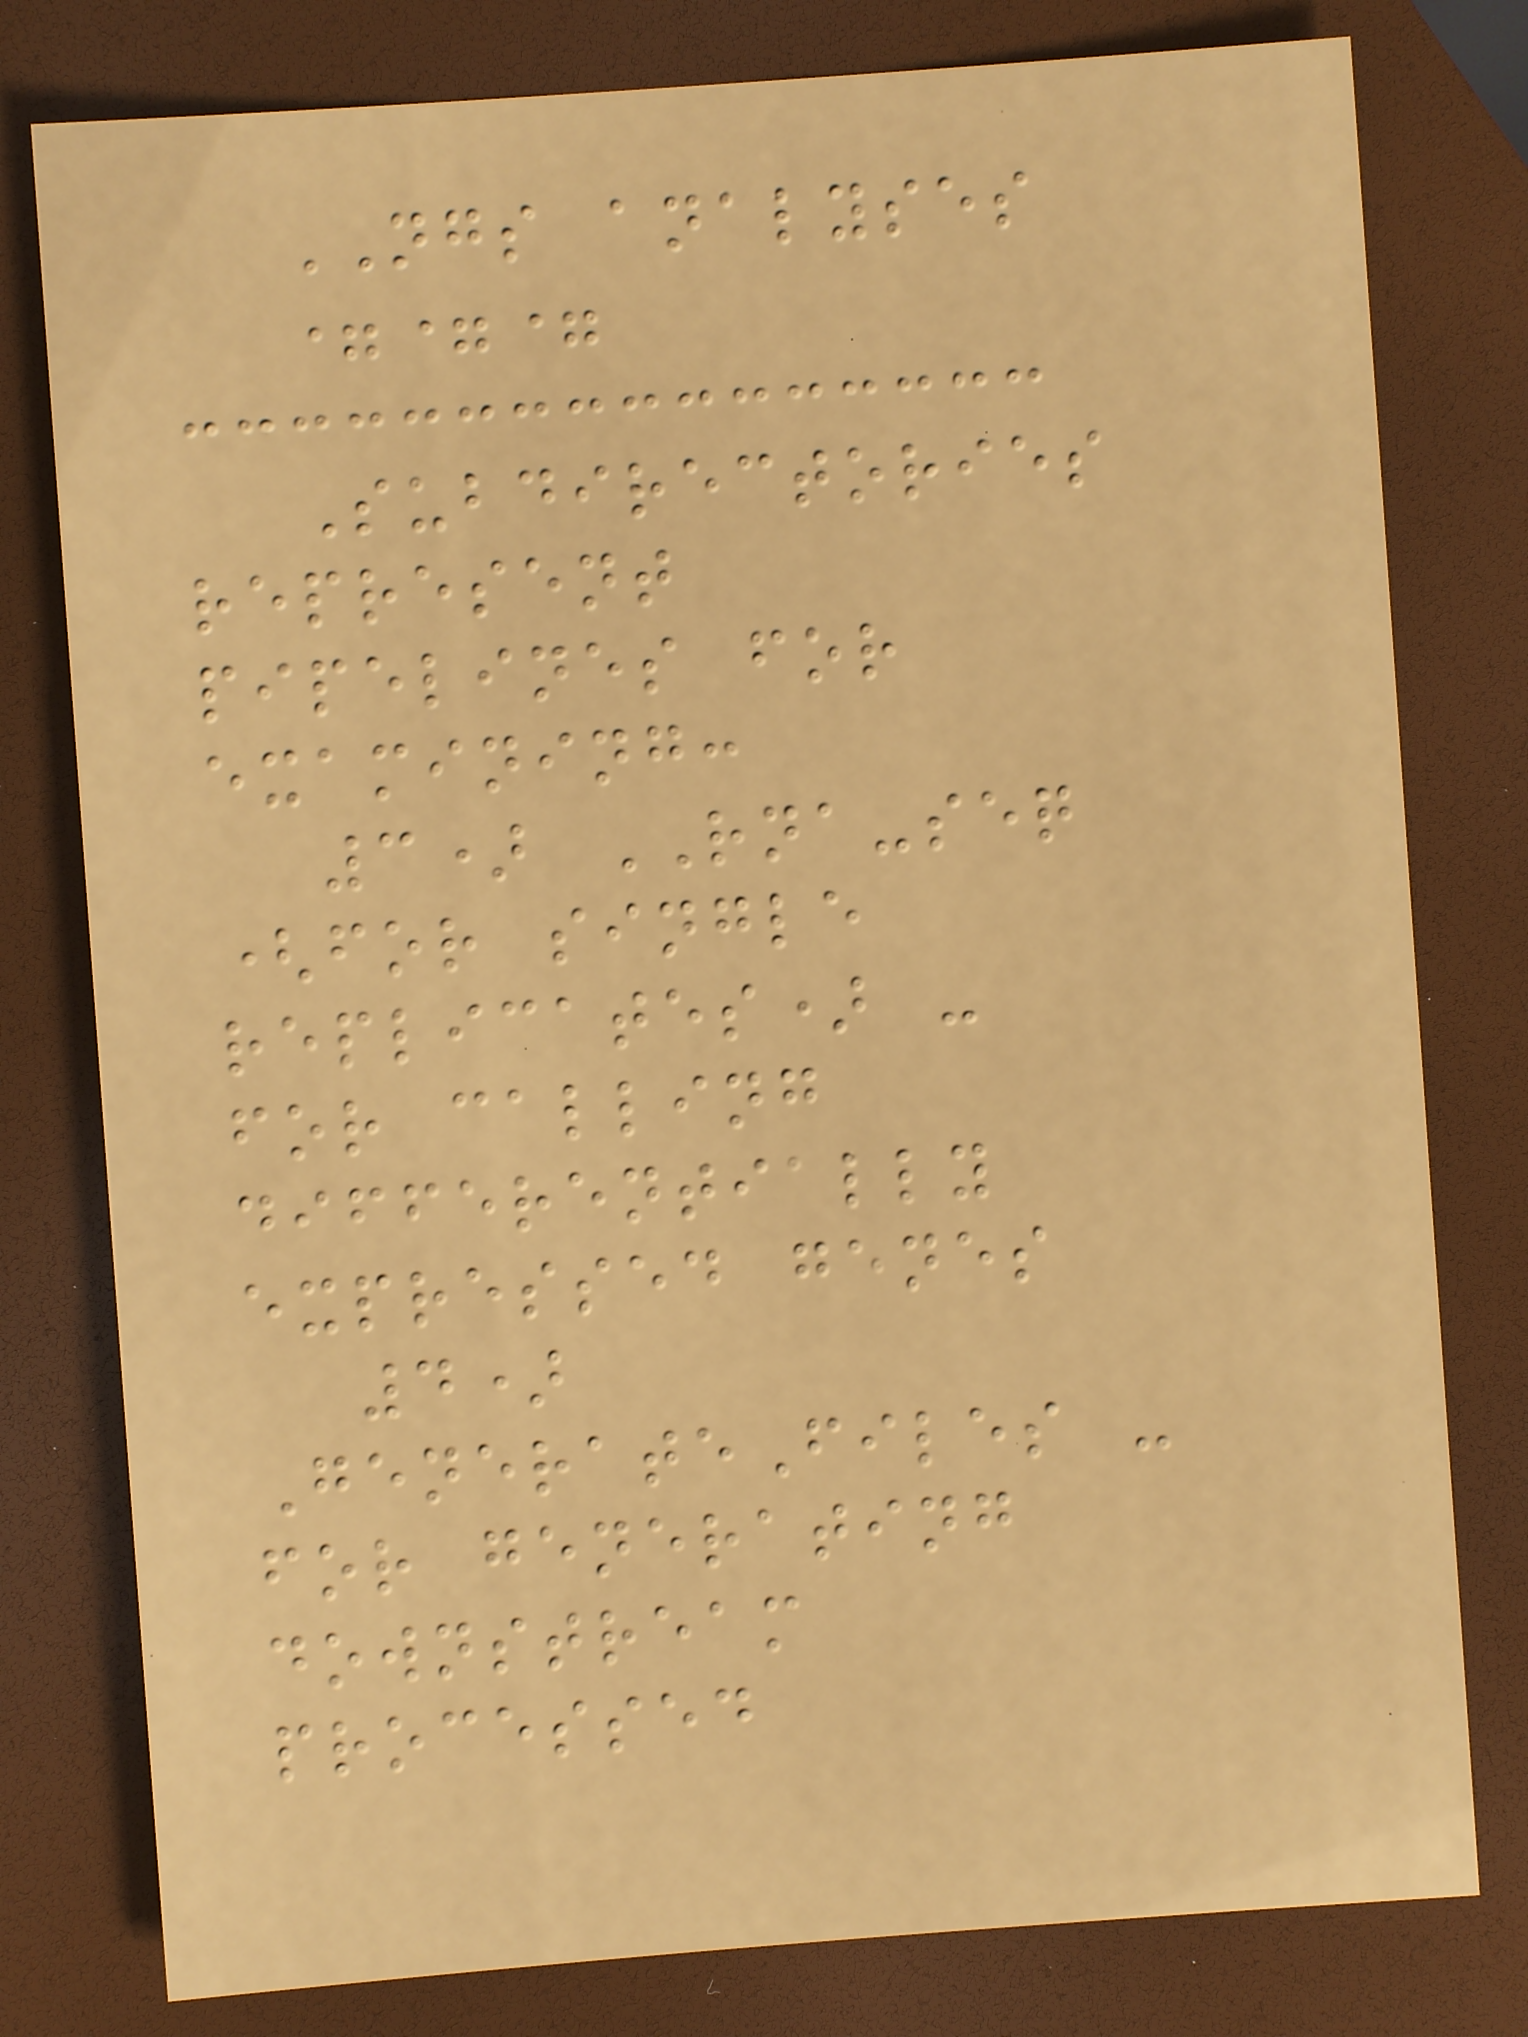NGS analyses
===
Subdirectories
represent
pipelines for
examining:
3) RNA-seq
(for single
replicates) -
for calling
differentially
expressed genes
4)
GenerateFiles -
for generating
downstream
processed
